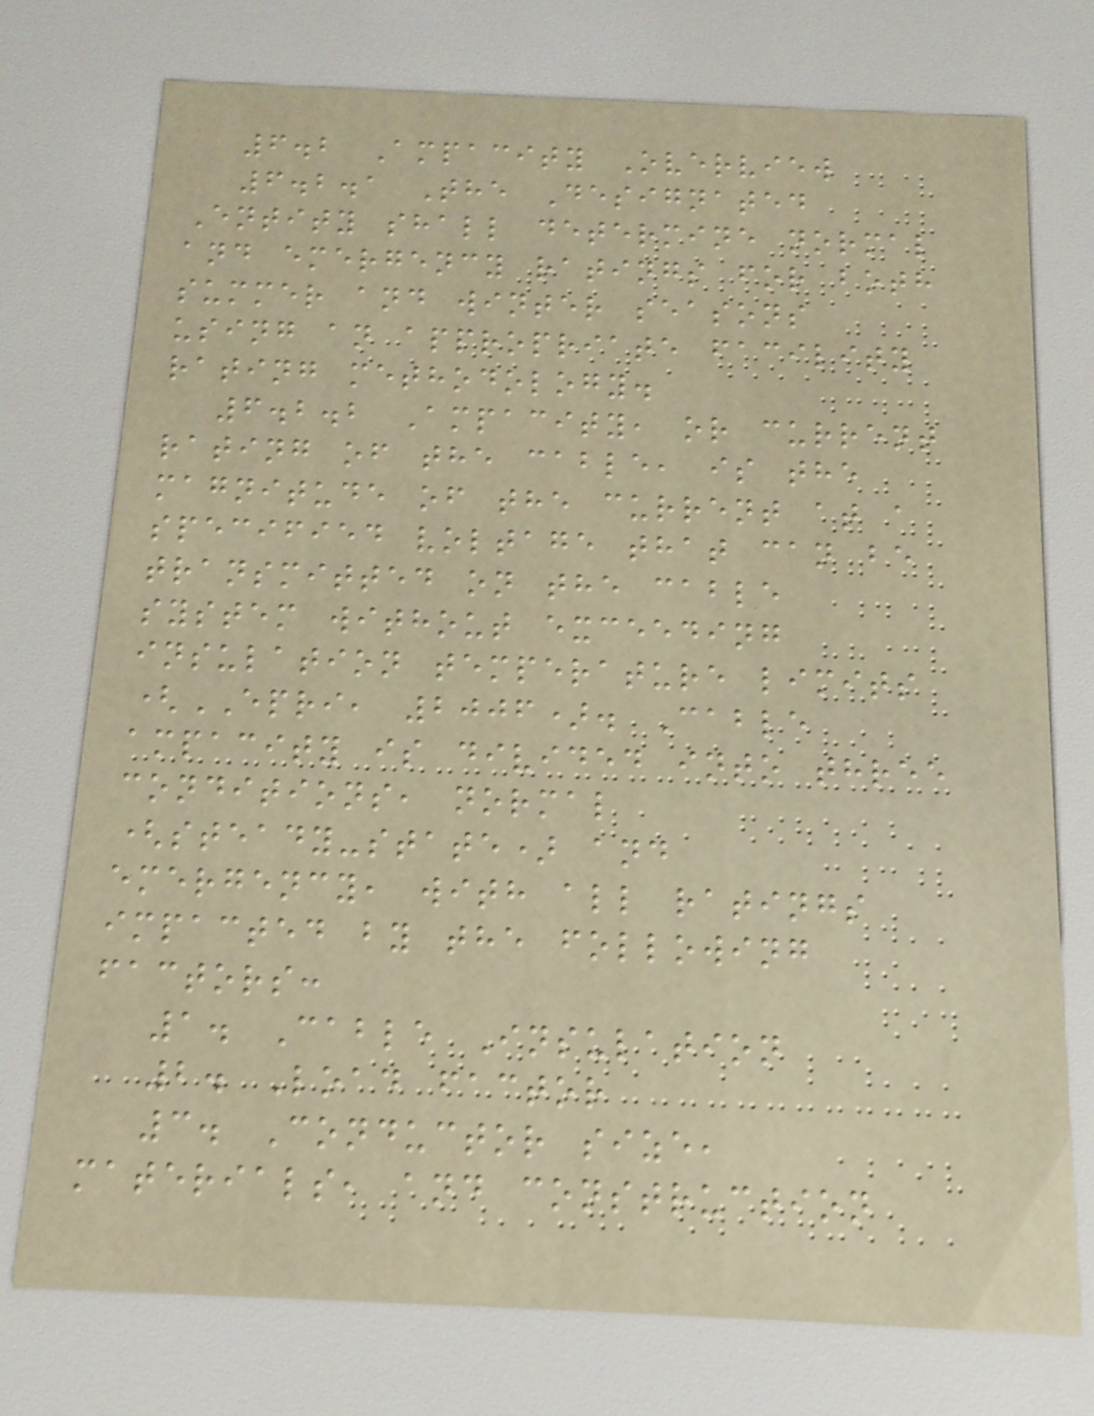6.2 Ampacity Overview
6.2.1 The Designated
Entity shall determine normal
and emergency ratings for both
summer and winter seasons
using an appropriate facility
rating methodology.
6.2.2 Ampacity, or current
rating of the cable, is the
magnitude of the current at a
specified voltage that can be
transmitted on the cable
system without exceeding
insulation temperature limits
(EPRI, 2006). Cable
ampacity is divided into three
conditions, normal
(steady-state) and
emergency, with all ratings
impacted by the following
factors:
1. Cable Insulation
2. Load factor
3. Conductor size,
materials, and construction
